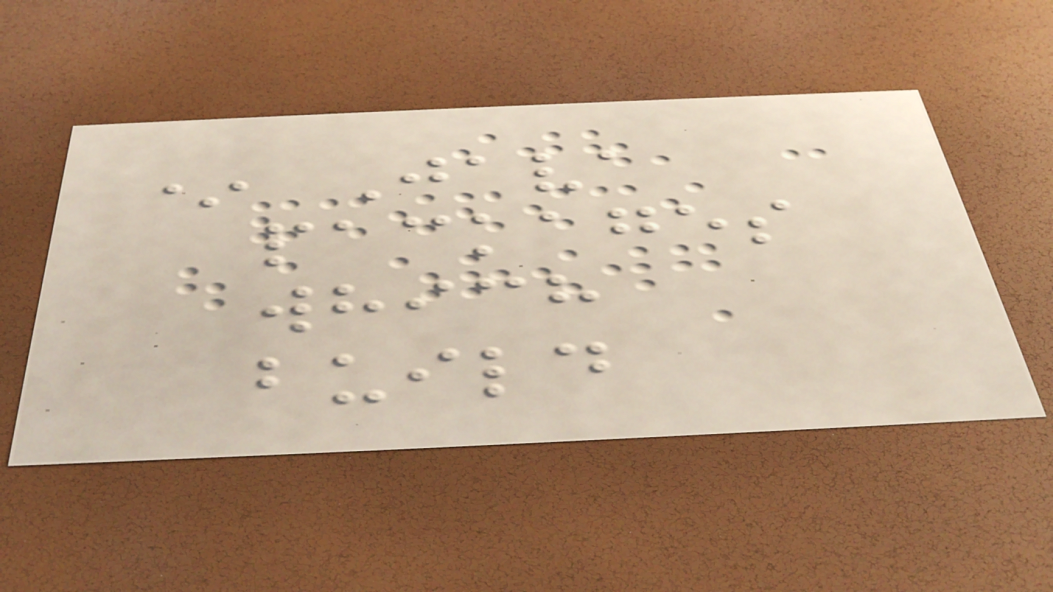* Java
packages
which
build
